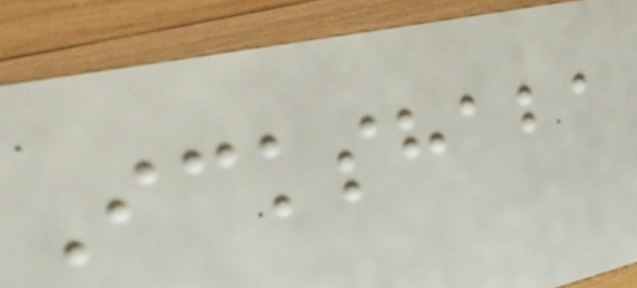Ickshaba
